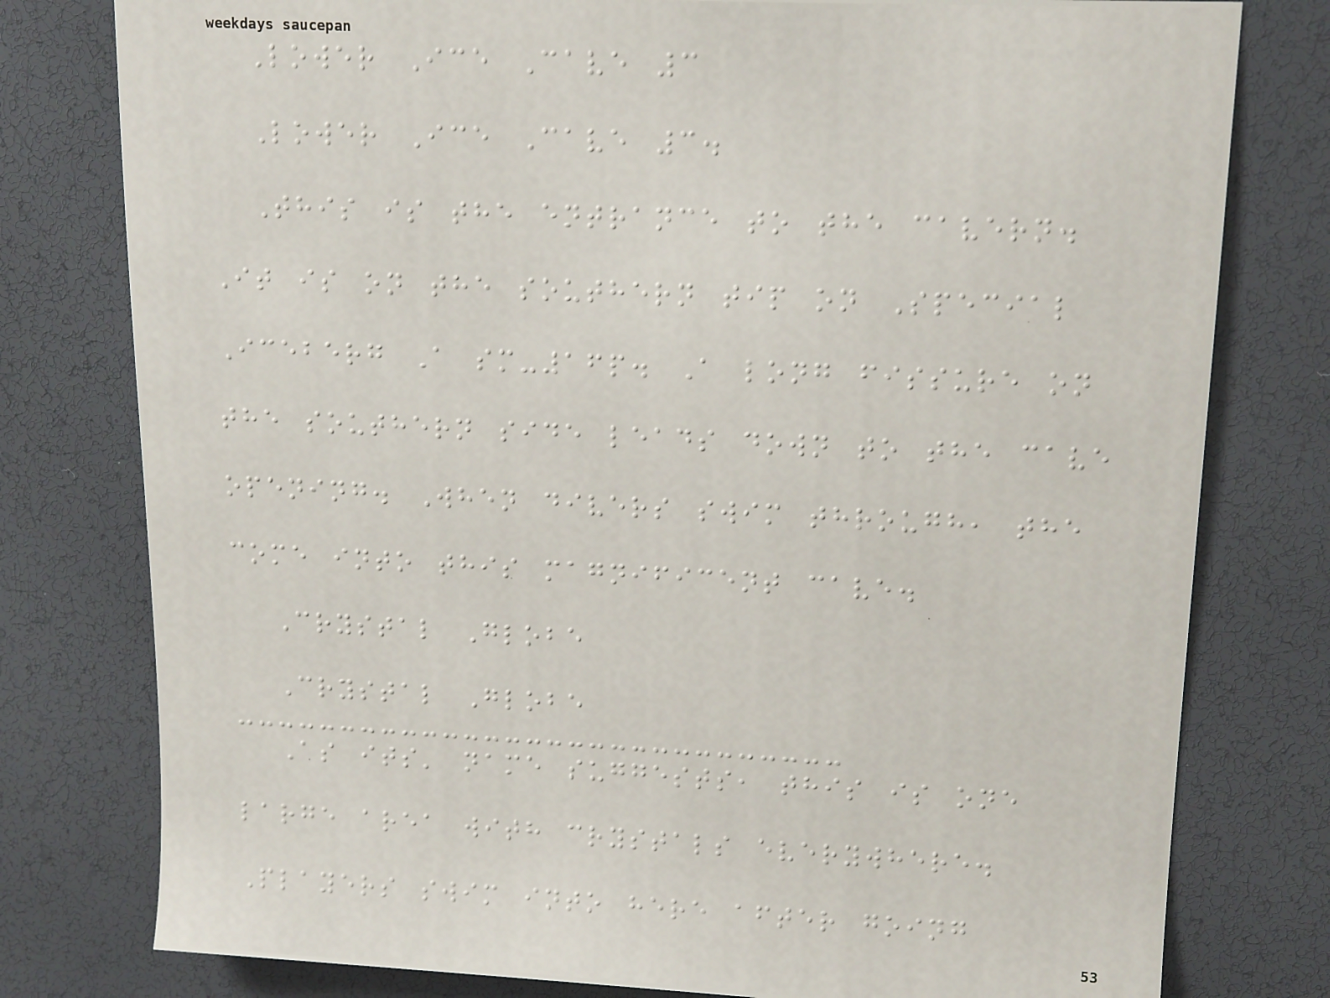Lower Ice Cave 3
Lower Ice Cave 3.
This is the entrance to the cavern.
It is on the southern tip on Special
Iceberg A sm-16p. A long fissure on
the southern side leads down to the cave
opening. When divers swim through, the
come into this magnificent cave.
Crystal Globe
Crystal Globe
As its' name suggests, this is one
large area with crystals everywhere.
Players swim into here after going
